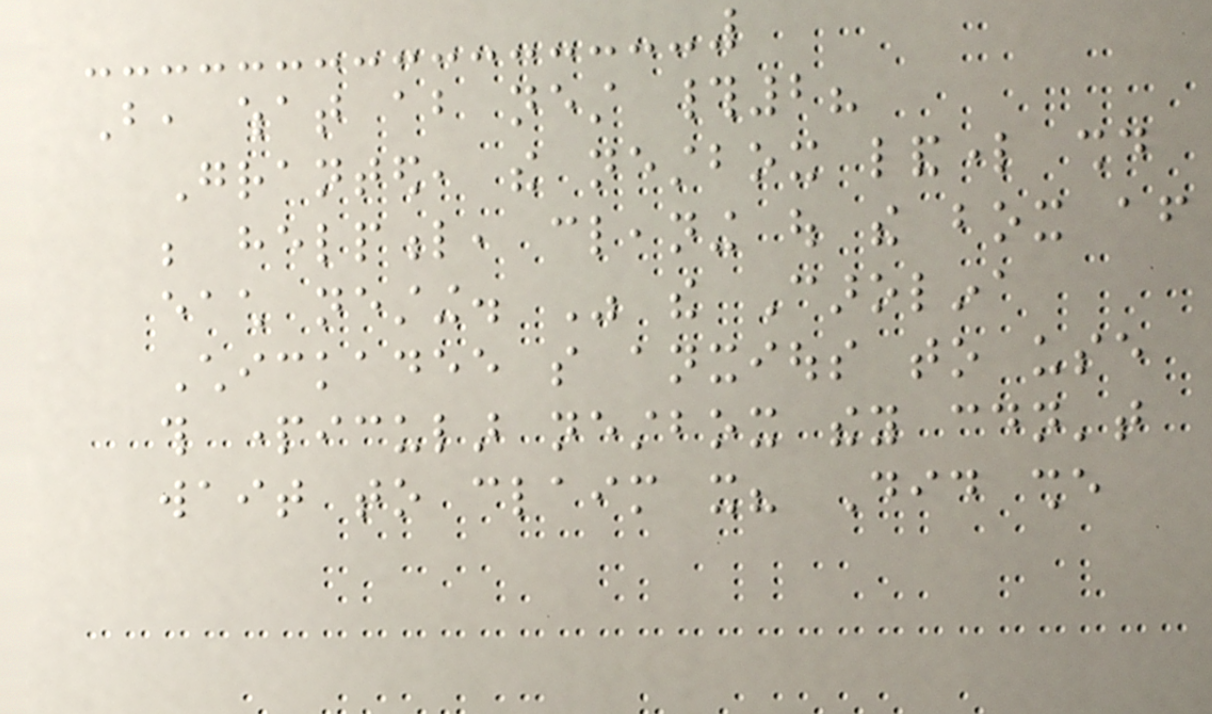But, what about nest #2?
Granted, the nestbox landlord should
be helpful, cleaning out the box after
each nesting. Was the Carolina
Chickadee so anxious to use
this particular nestbox they couldn't
wait to claim it? Did she
